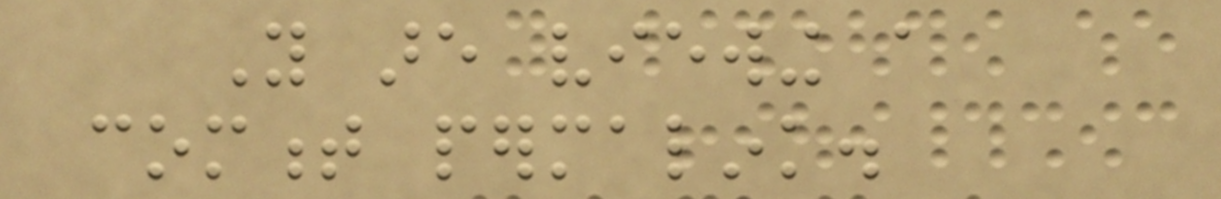You are viewing a
comment permalink.
